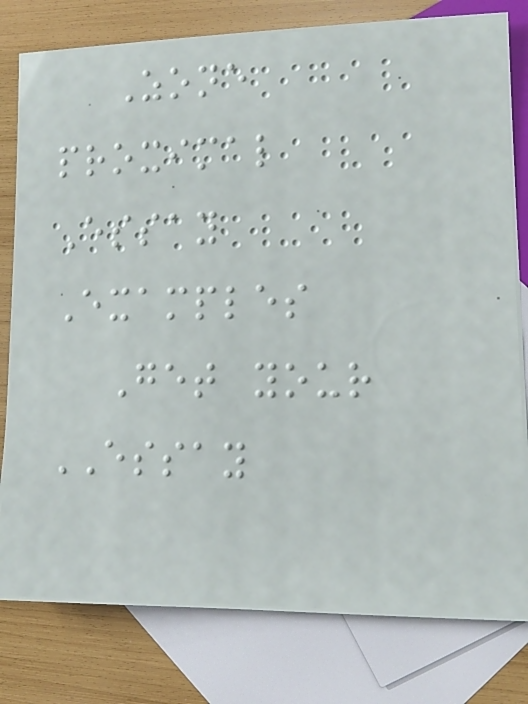Zone
proximal
Essay
Examples
Get your
ESSAY
